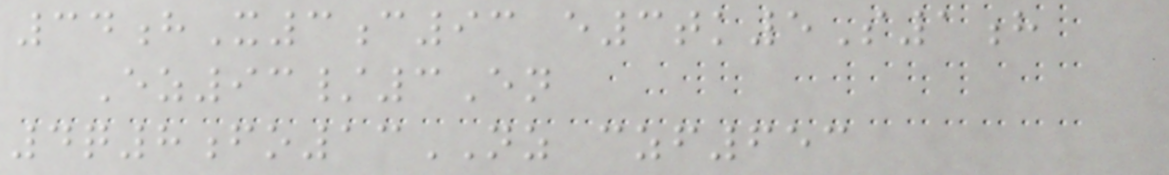34hX3c93 e3tk5S1h
Ez93/3En
4q8fo13NZ czf653
